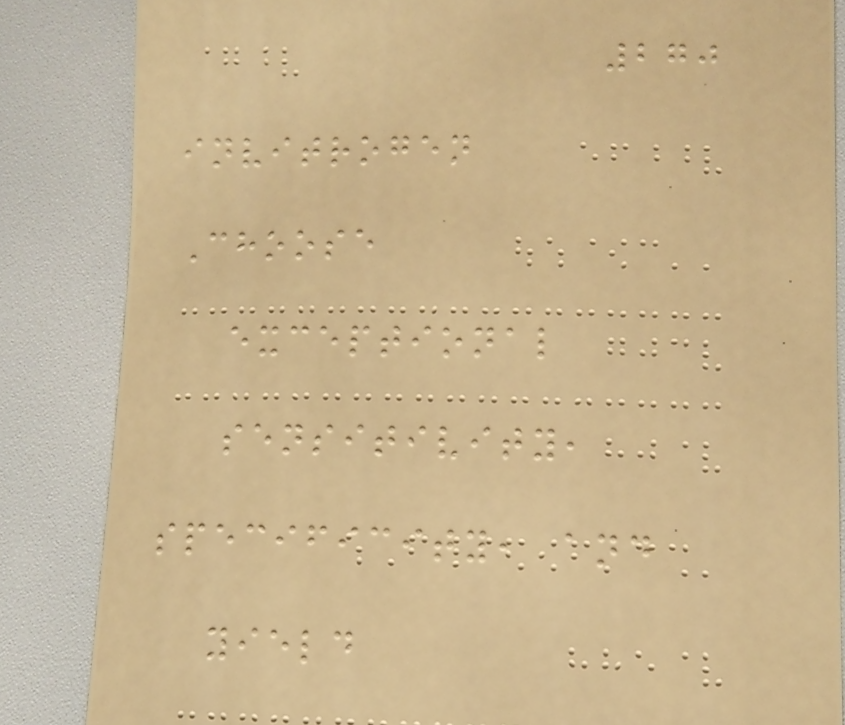270
invitrogen
Choose
exceptional
sensitivity,
specificity, and
yield
